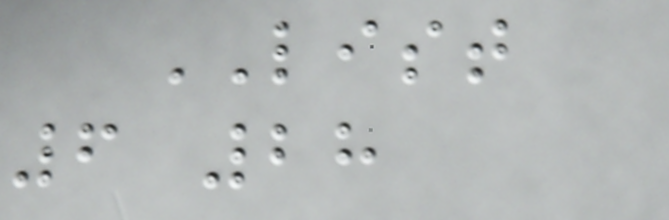LIST
6 28
